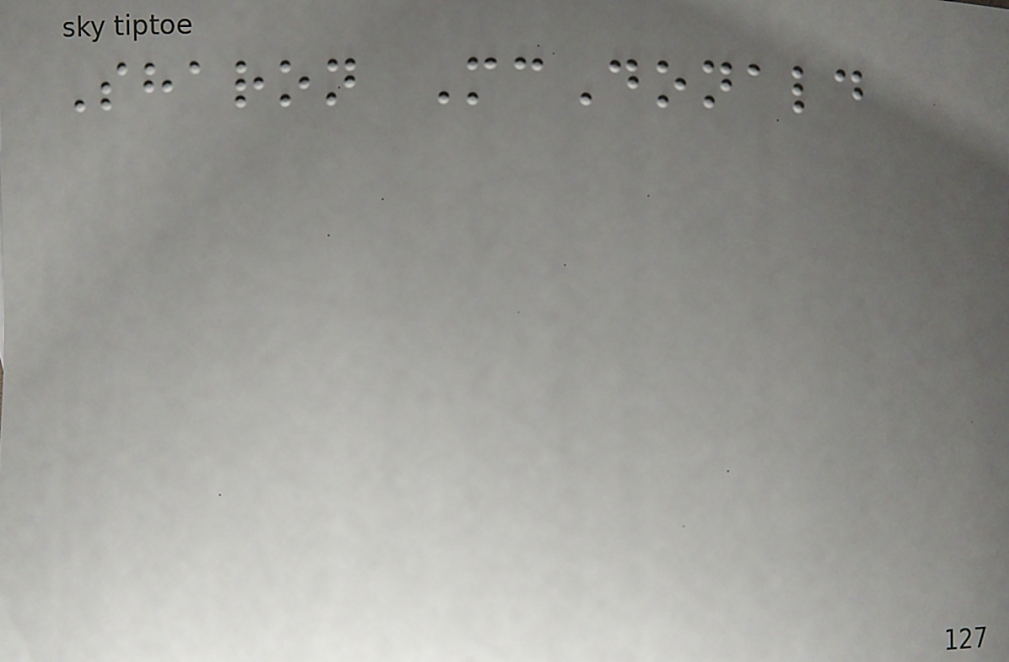Sharon McDonald
